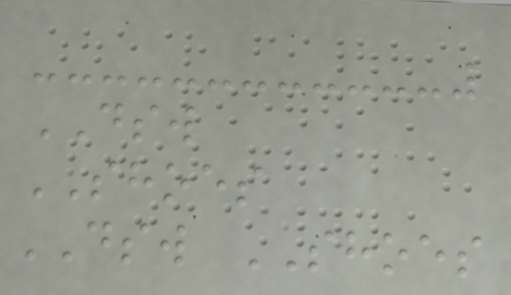DSW
SHOES
DSW SHOES
